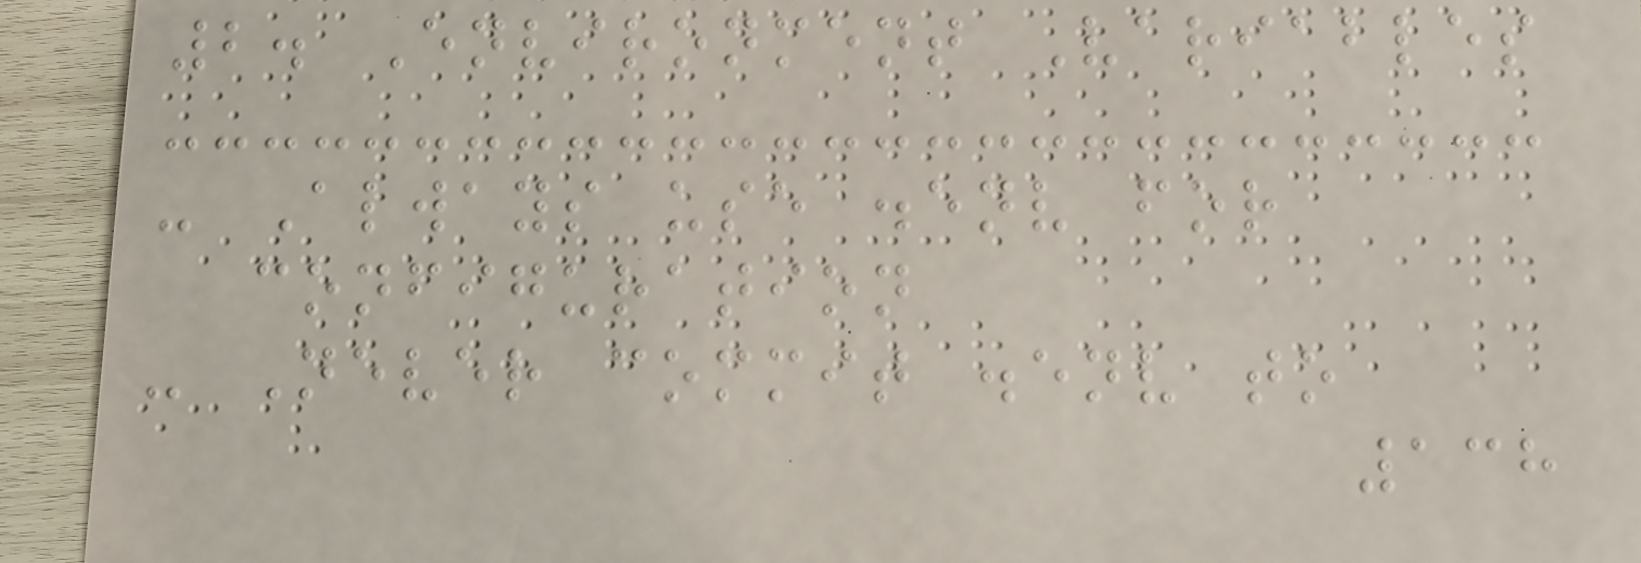2. Environment Variables
- Always use .env for
configuration
- Never commit .env to
138
